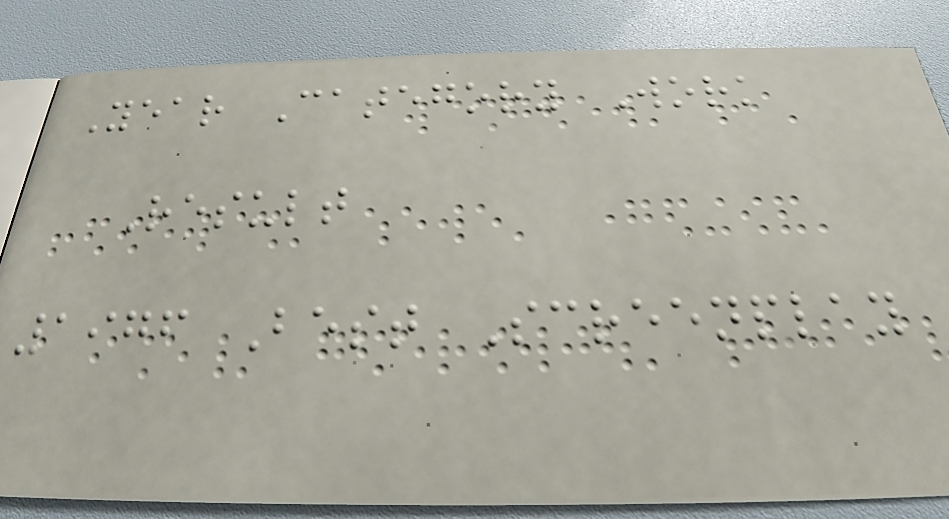Year Category Work
Result
1976 Best Screenplay
